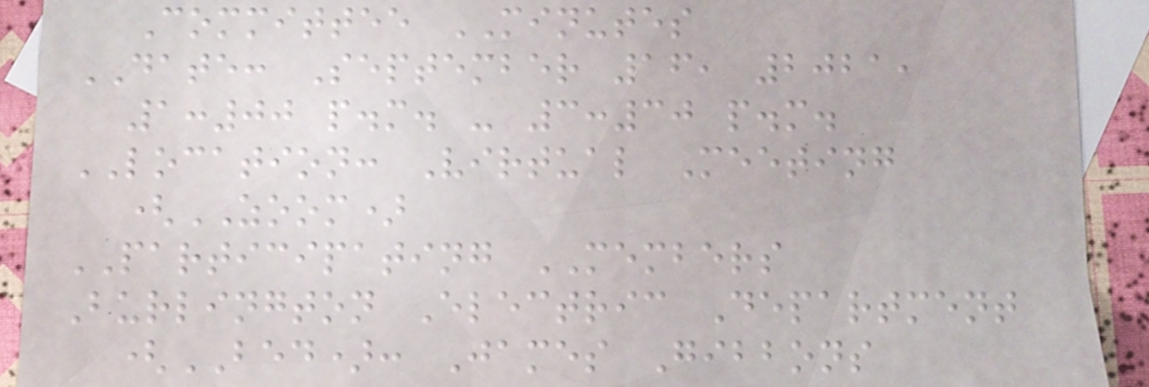Committee MINUTES
DATE: September 16, 2021,
1:00 p.m. - 3:30 p.m.
LOCATION: Virtual Meeting
(ZOOM)
PARTICIPATING MEMBERS
Burlington Electric Department
(BED): James Gibbons
